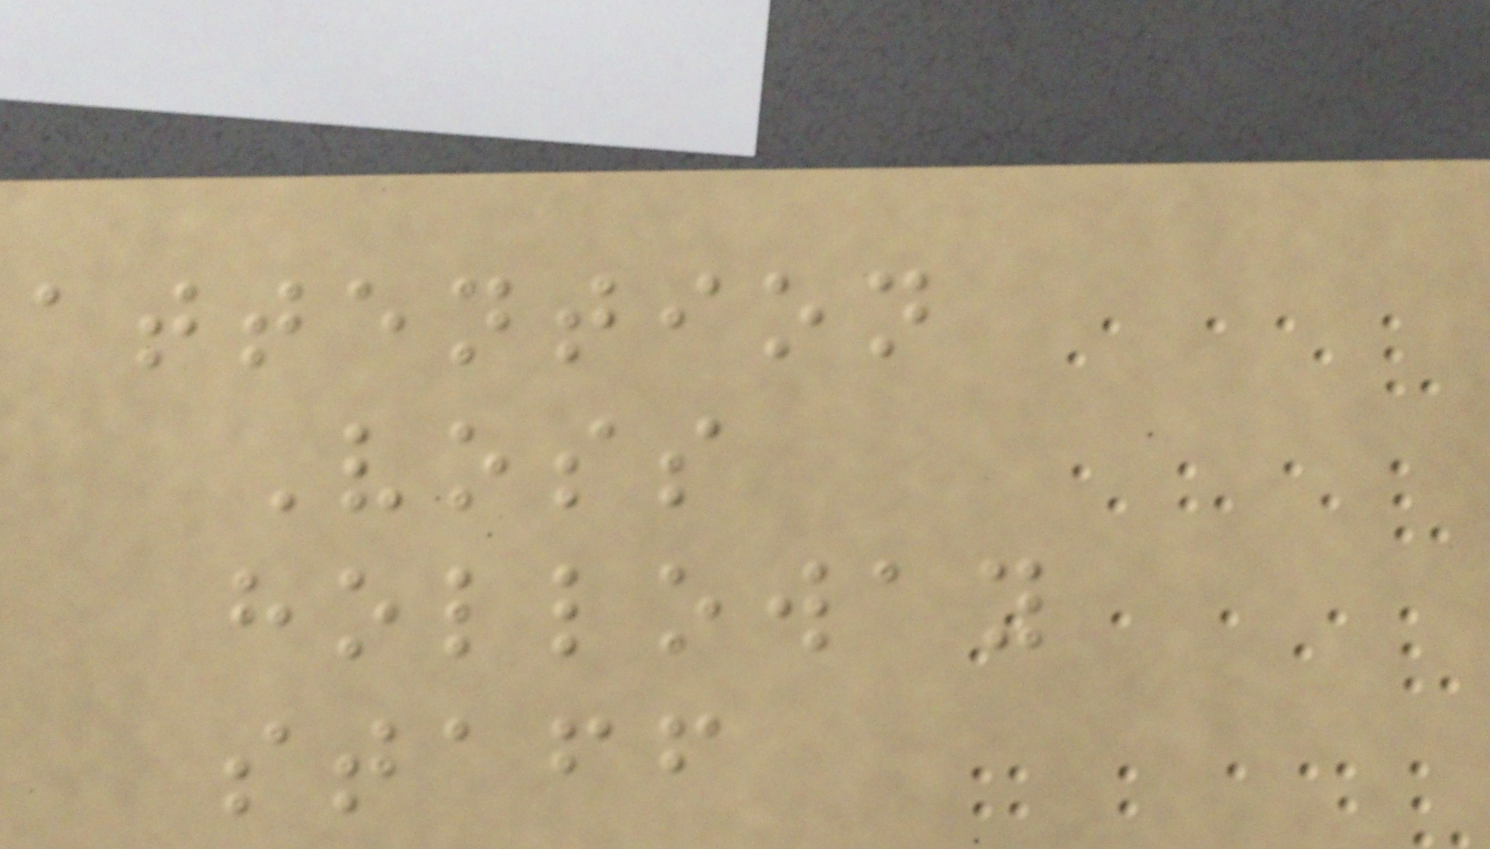attention
Voss
holloway
staff
